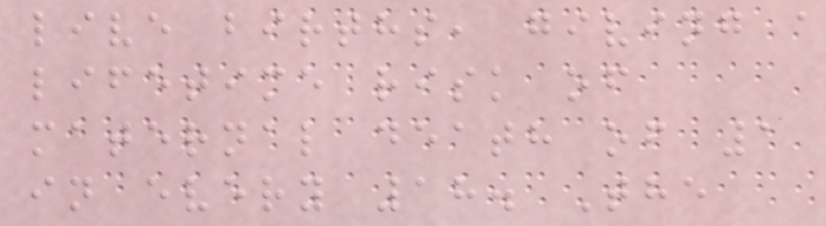live births, giving a
lifetime risk of
maternal death of 1
in every 18. The
